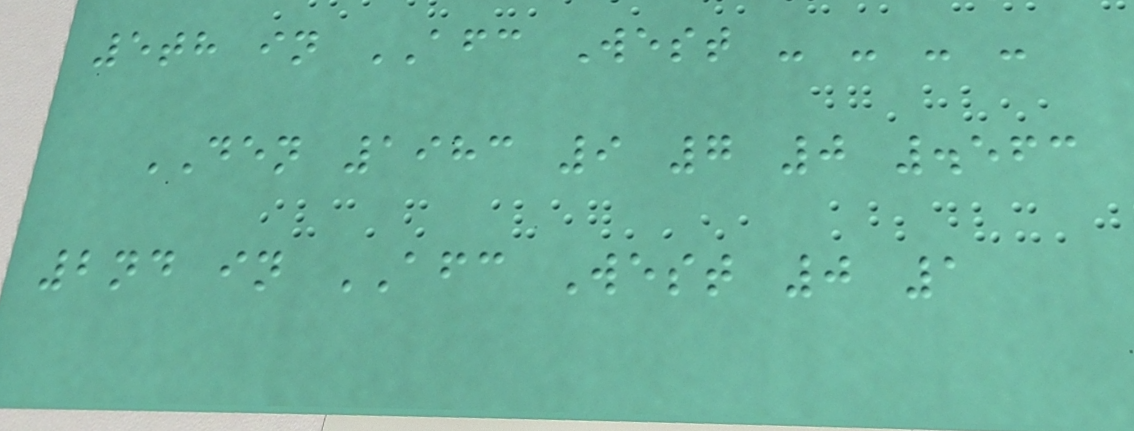5th in AFC West - - - -
DEN 1983 9 7 0 .563
2nd in AFC West 0 1
